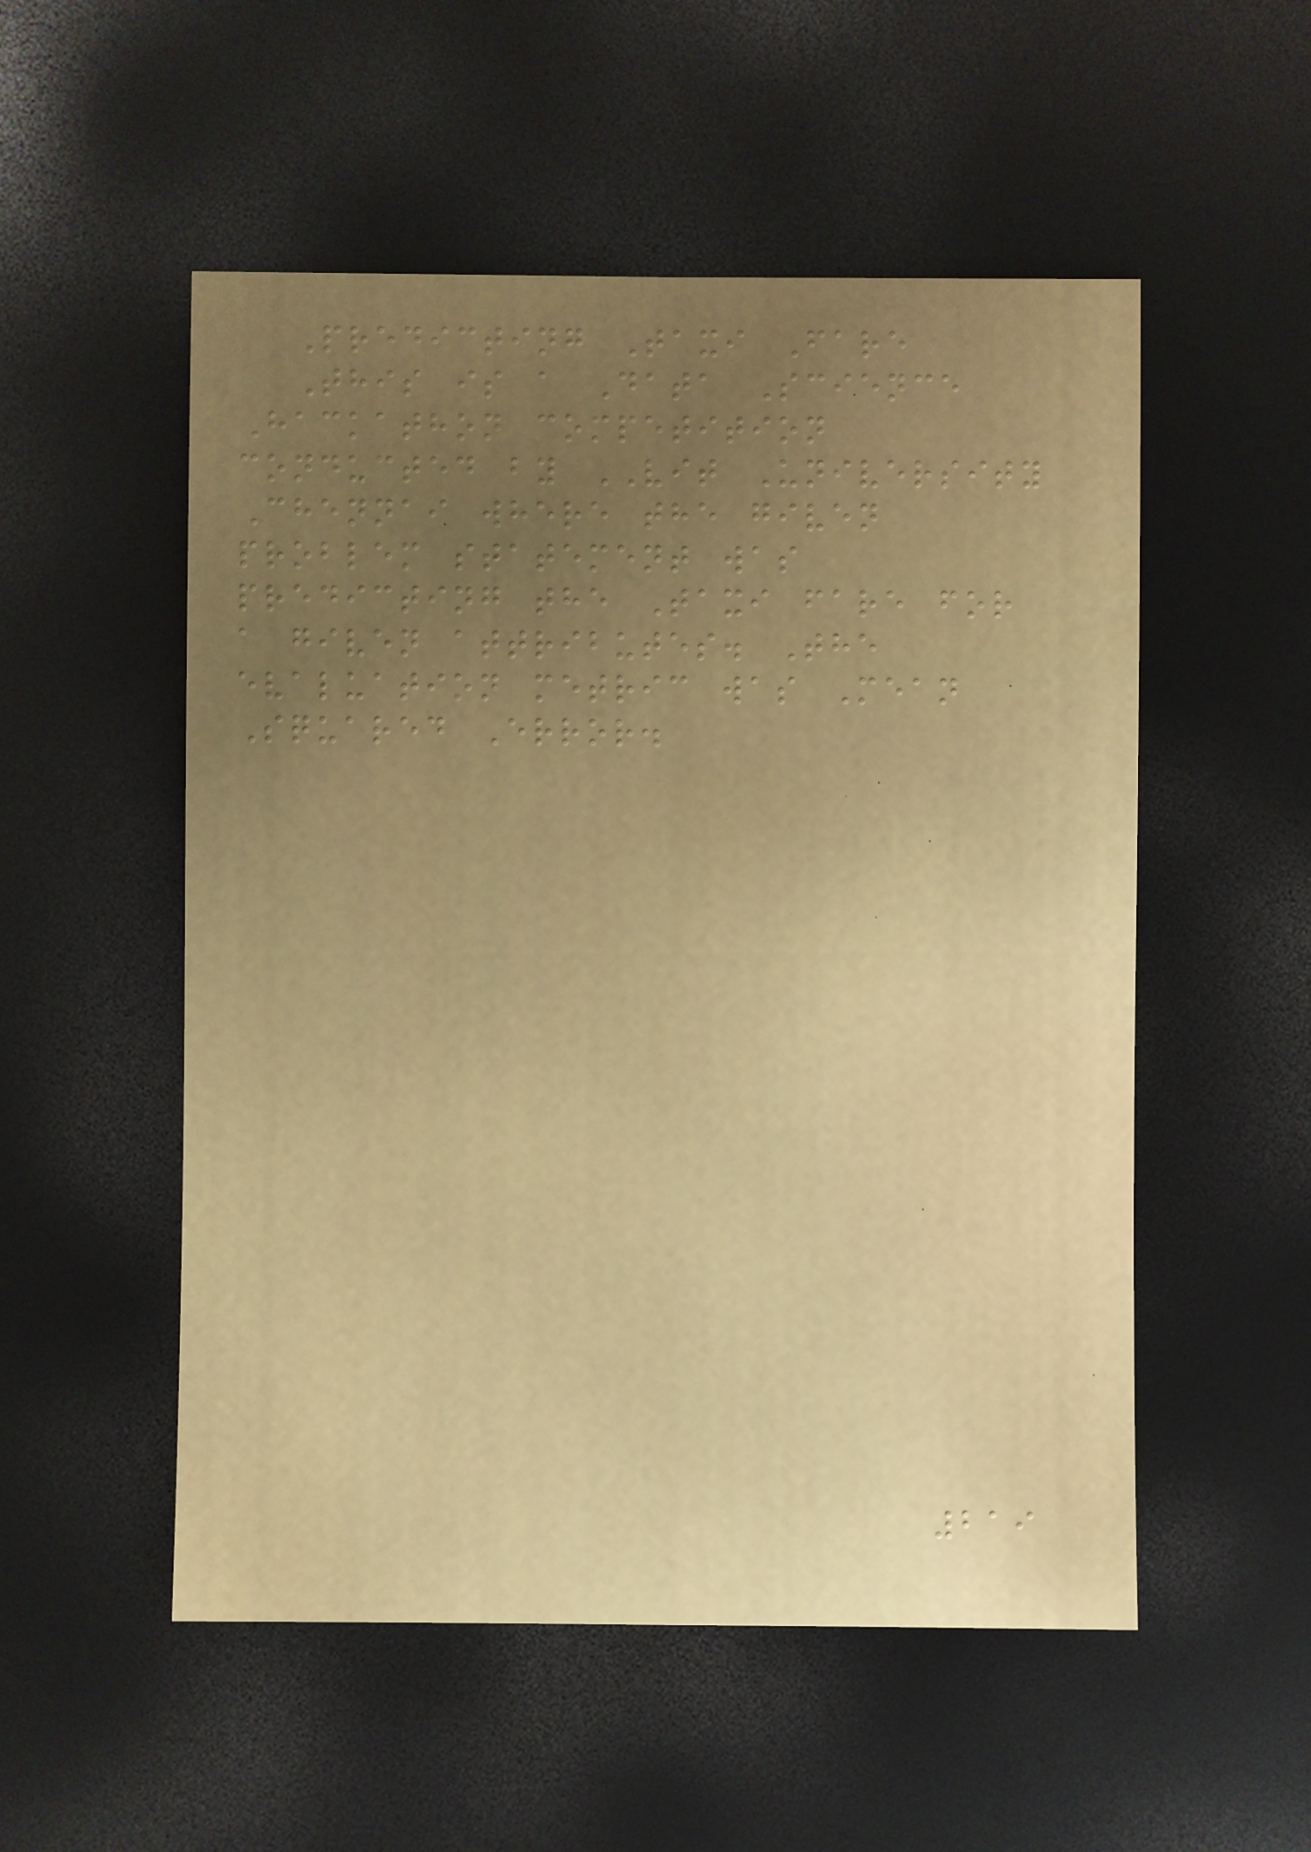Predicting Taxi Fare
This is a Data Science
Hackathon competition
conducted by VIT University
Chennai where the given
problem statement was
predicting the Taxi fare for
a given attributes. The
evaluation metric was Mean
Squared Error.
219
